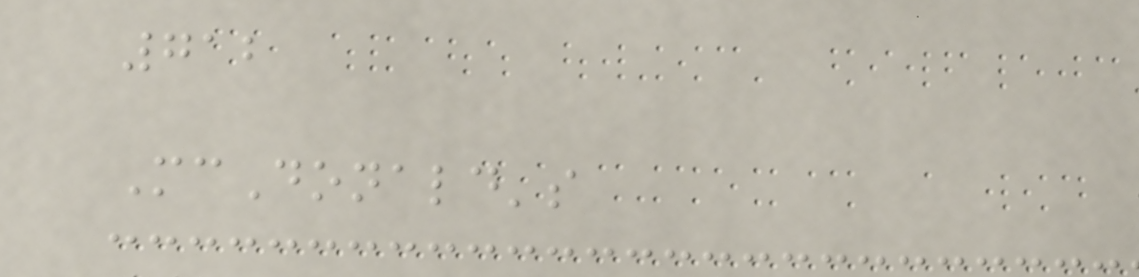712
McDonald's
